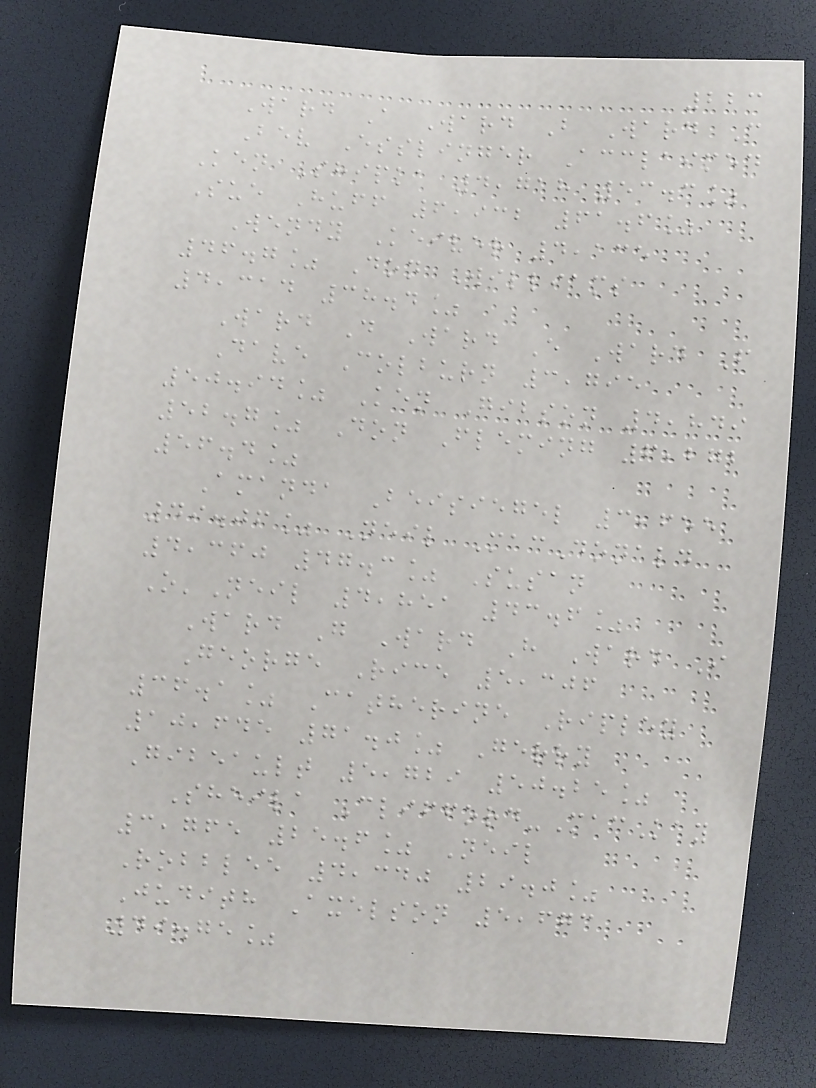223
Ward A Ward B Ward C
Bev Esslinger Acclaimed
Ken Shipka 4,718 53.3%
Sue Huff 6,932 61.6%
Wendy Keiver 4,135
46.7% Don Williams
4,314 38.4%
Ward D Ward E Ward F
Dave Colburn 3,795
50.94% Ken Gibson 4,849
52.7% Don Fleming 6,272
56.4%
Amanda Beisiegel 3,655
49.06% Neil MacDonald
4,360 47.3% Susan
O'Neil 4,851 43.6%
Ward G Ward H Ward I
George Rice 5,306
36.1% Catherine Ripley
10,645 71.0% Gerry
Gibeault 5,729 50.25%
Sheila Clifford-MacKay
3,765 25.6% Neil
Robblee 4,340 29.0%
Judith Axelson 5,673
49.75%
